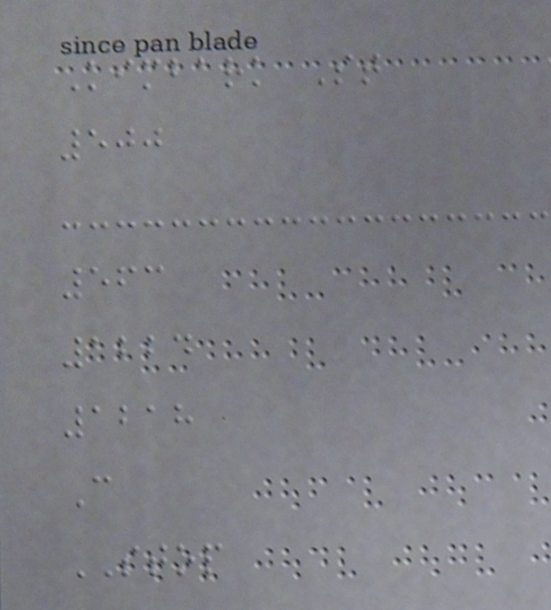Kimbark St
500
563
1224
1218
C
STOP
